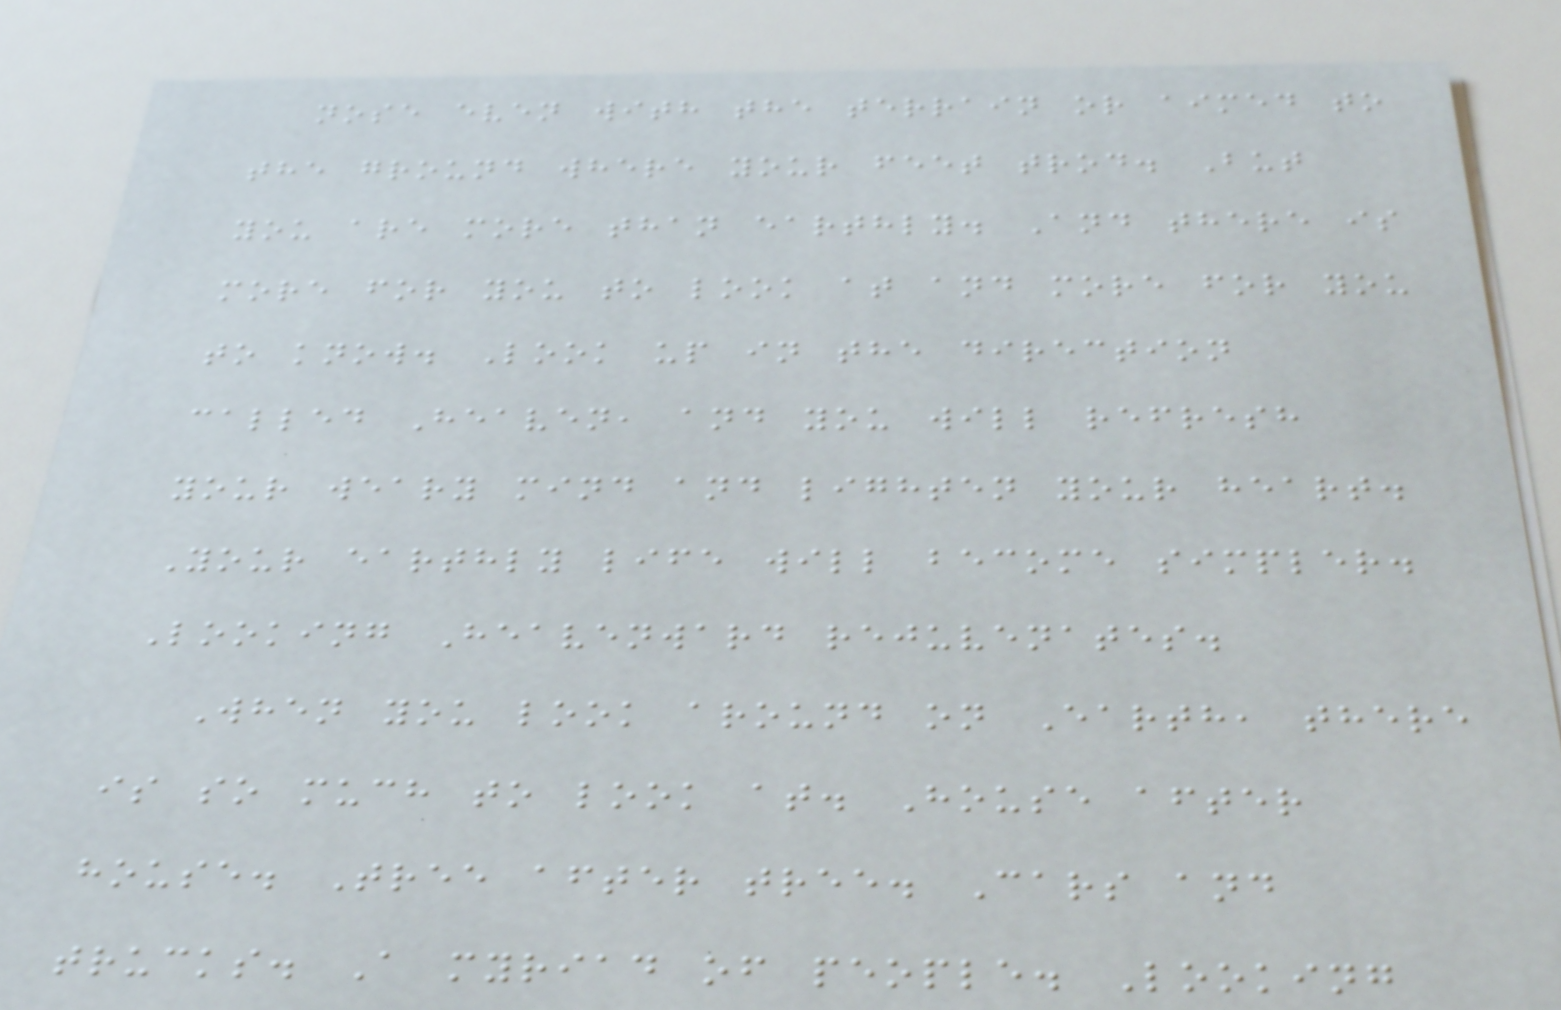nose even with the terrain or aimed to
the ground where your feet trod. But
you are more than earthly. And there is
more for you to look at and more for you
to know. Look up in the direction
called Heaven, and you will refresh
your weary mind and lighten your heart.
Your earthly life will become simpler.
Looking Heavenward rejuvenates.
When you look around on Earth, there
is so much to look at. House after
house. Tree after tree. Cars and
trucks. A myriad of people. Looking
